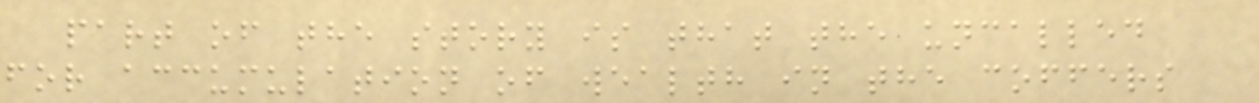part of the story is that the uncalled
for accumulation of wealth in the coffers
